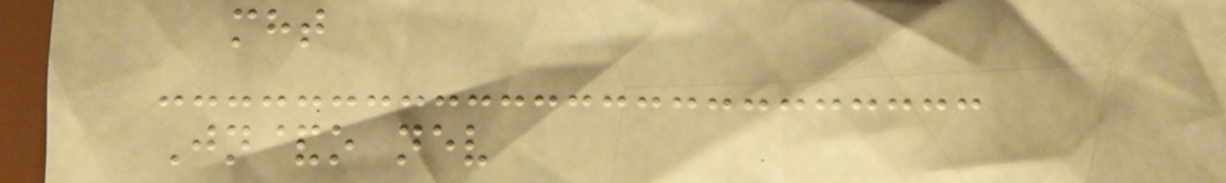mht
Jn&o nev
